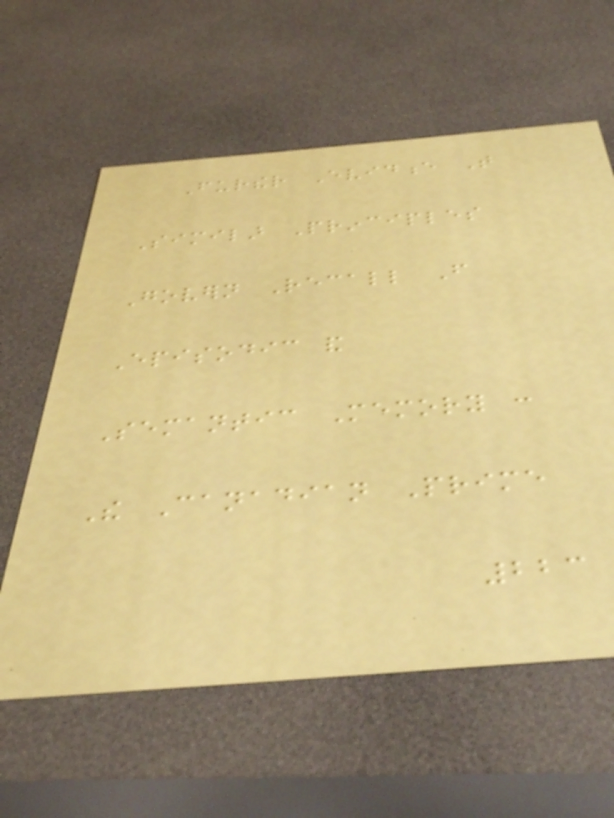Further Evidence That
Similar Principles
Govern Recall From
Episodic and
Semantic Memory :
The Canadian Prime
223
